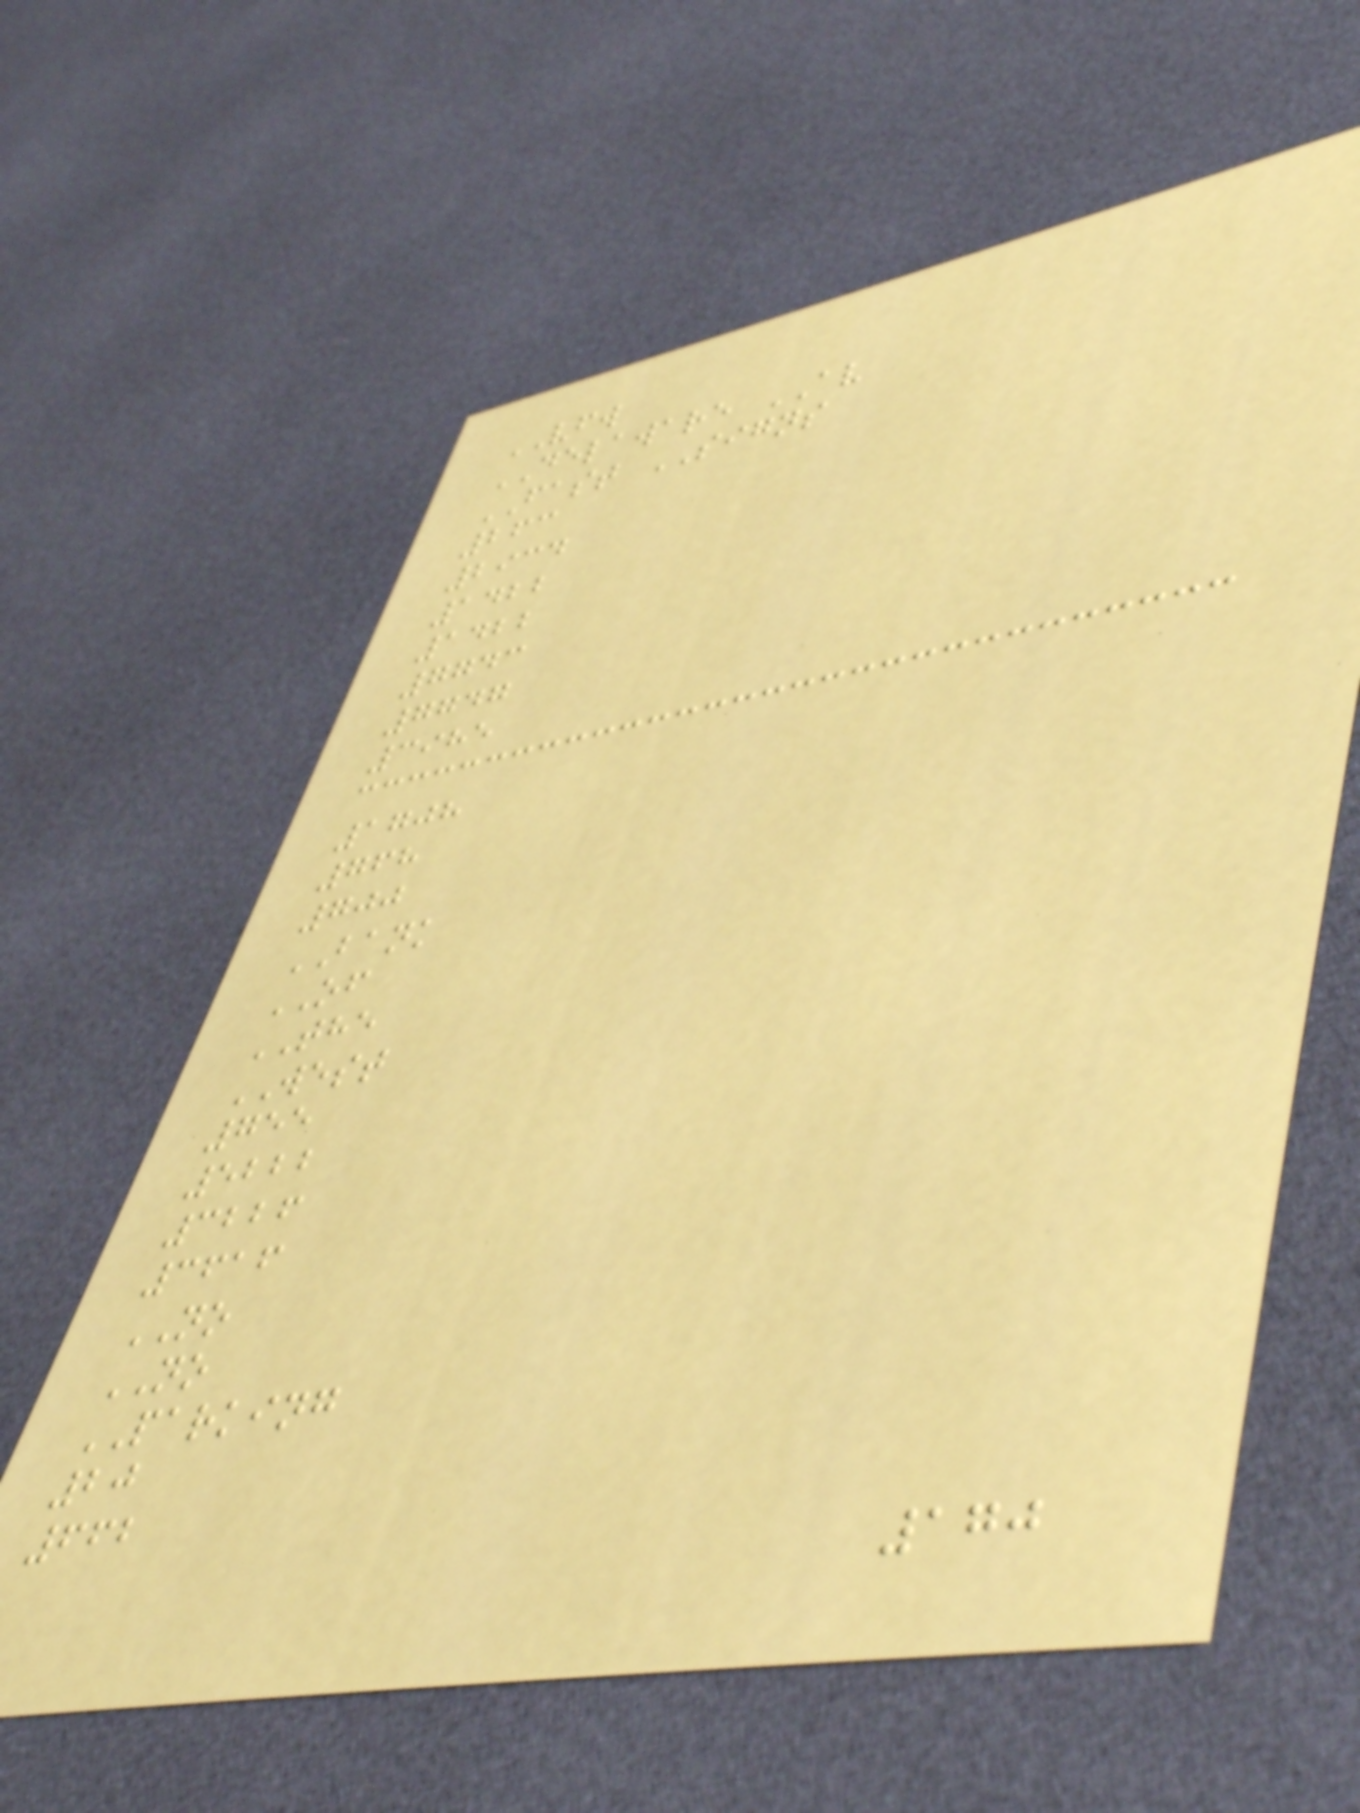VFW
DELAWARE AV
FAST SIGNS
263
2934
1422
1422
7743
7747
3985
1708
768
700
BANK
OF
THE
WEST
755
5222
3226
3616
NO
NO
PARKING
20
662
170
